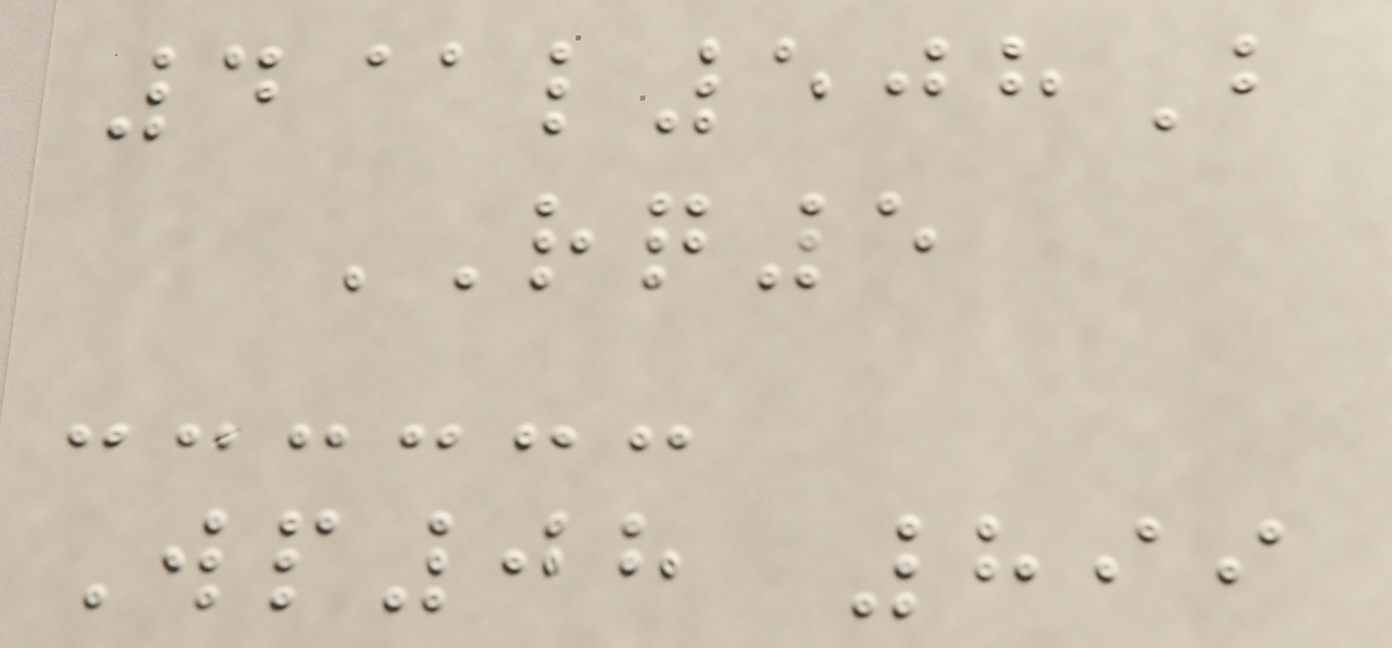4@l508B
RQ5
Wp08 899
